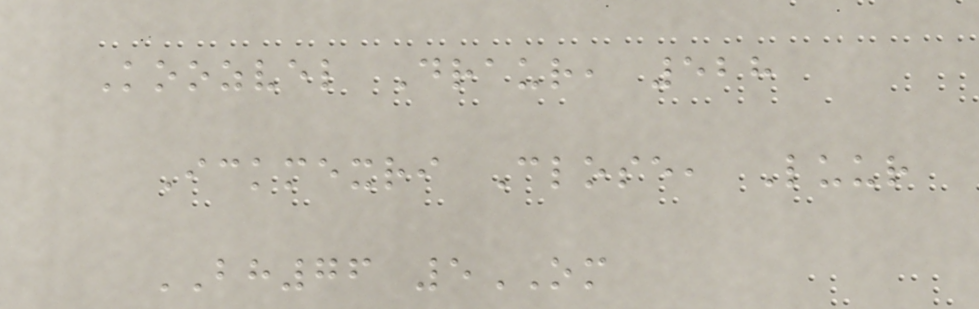Koozvel Draur, 528
Ickmexri Close, Luur
BH76 5OM
